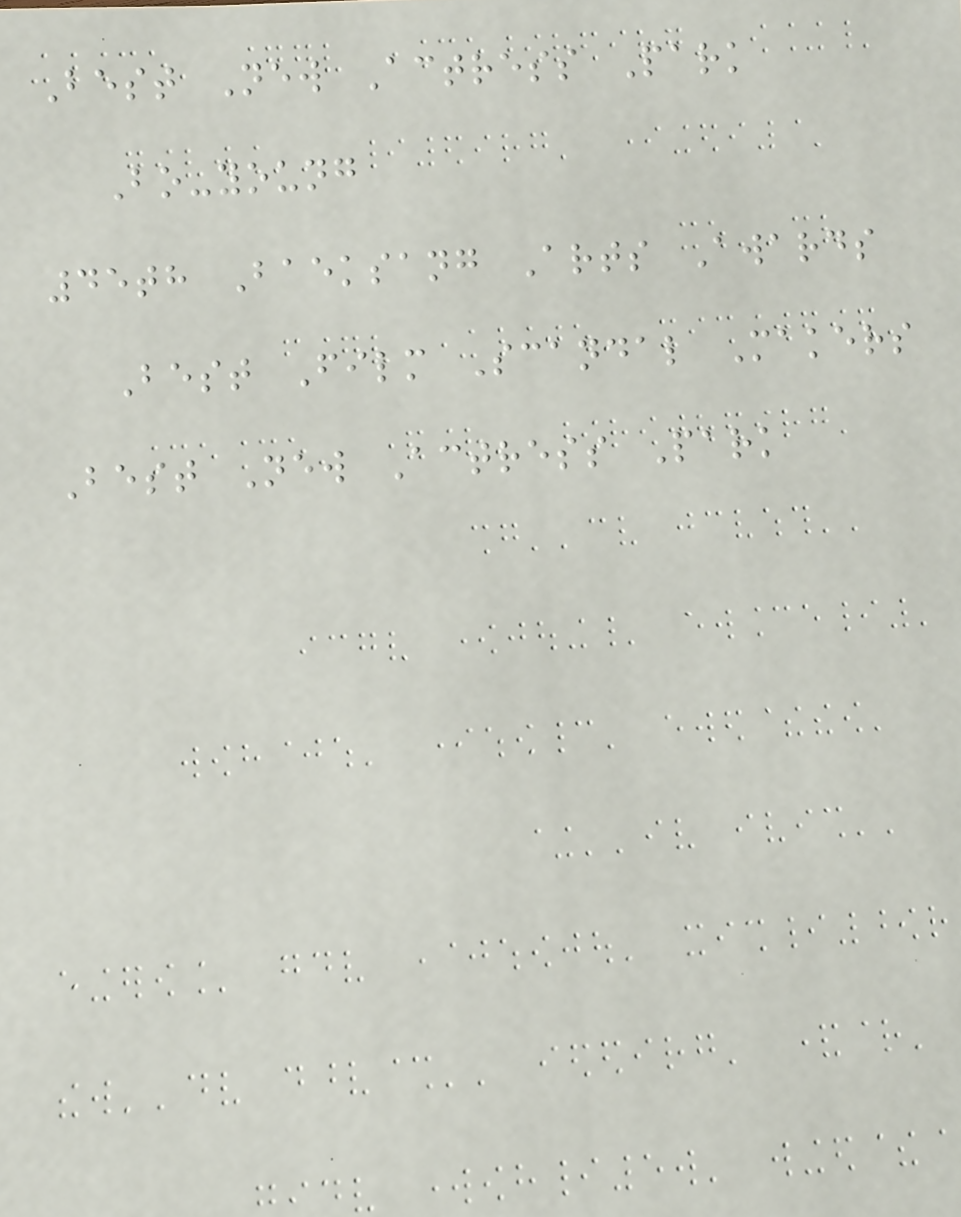Best New Actress Park
Bo-young
45th Baeksang Arts Awards
Best Film Scandal Makers
Best New Actress Park
